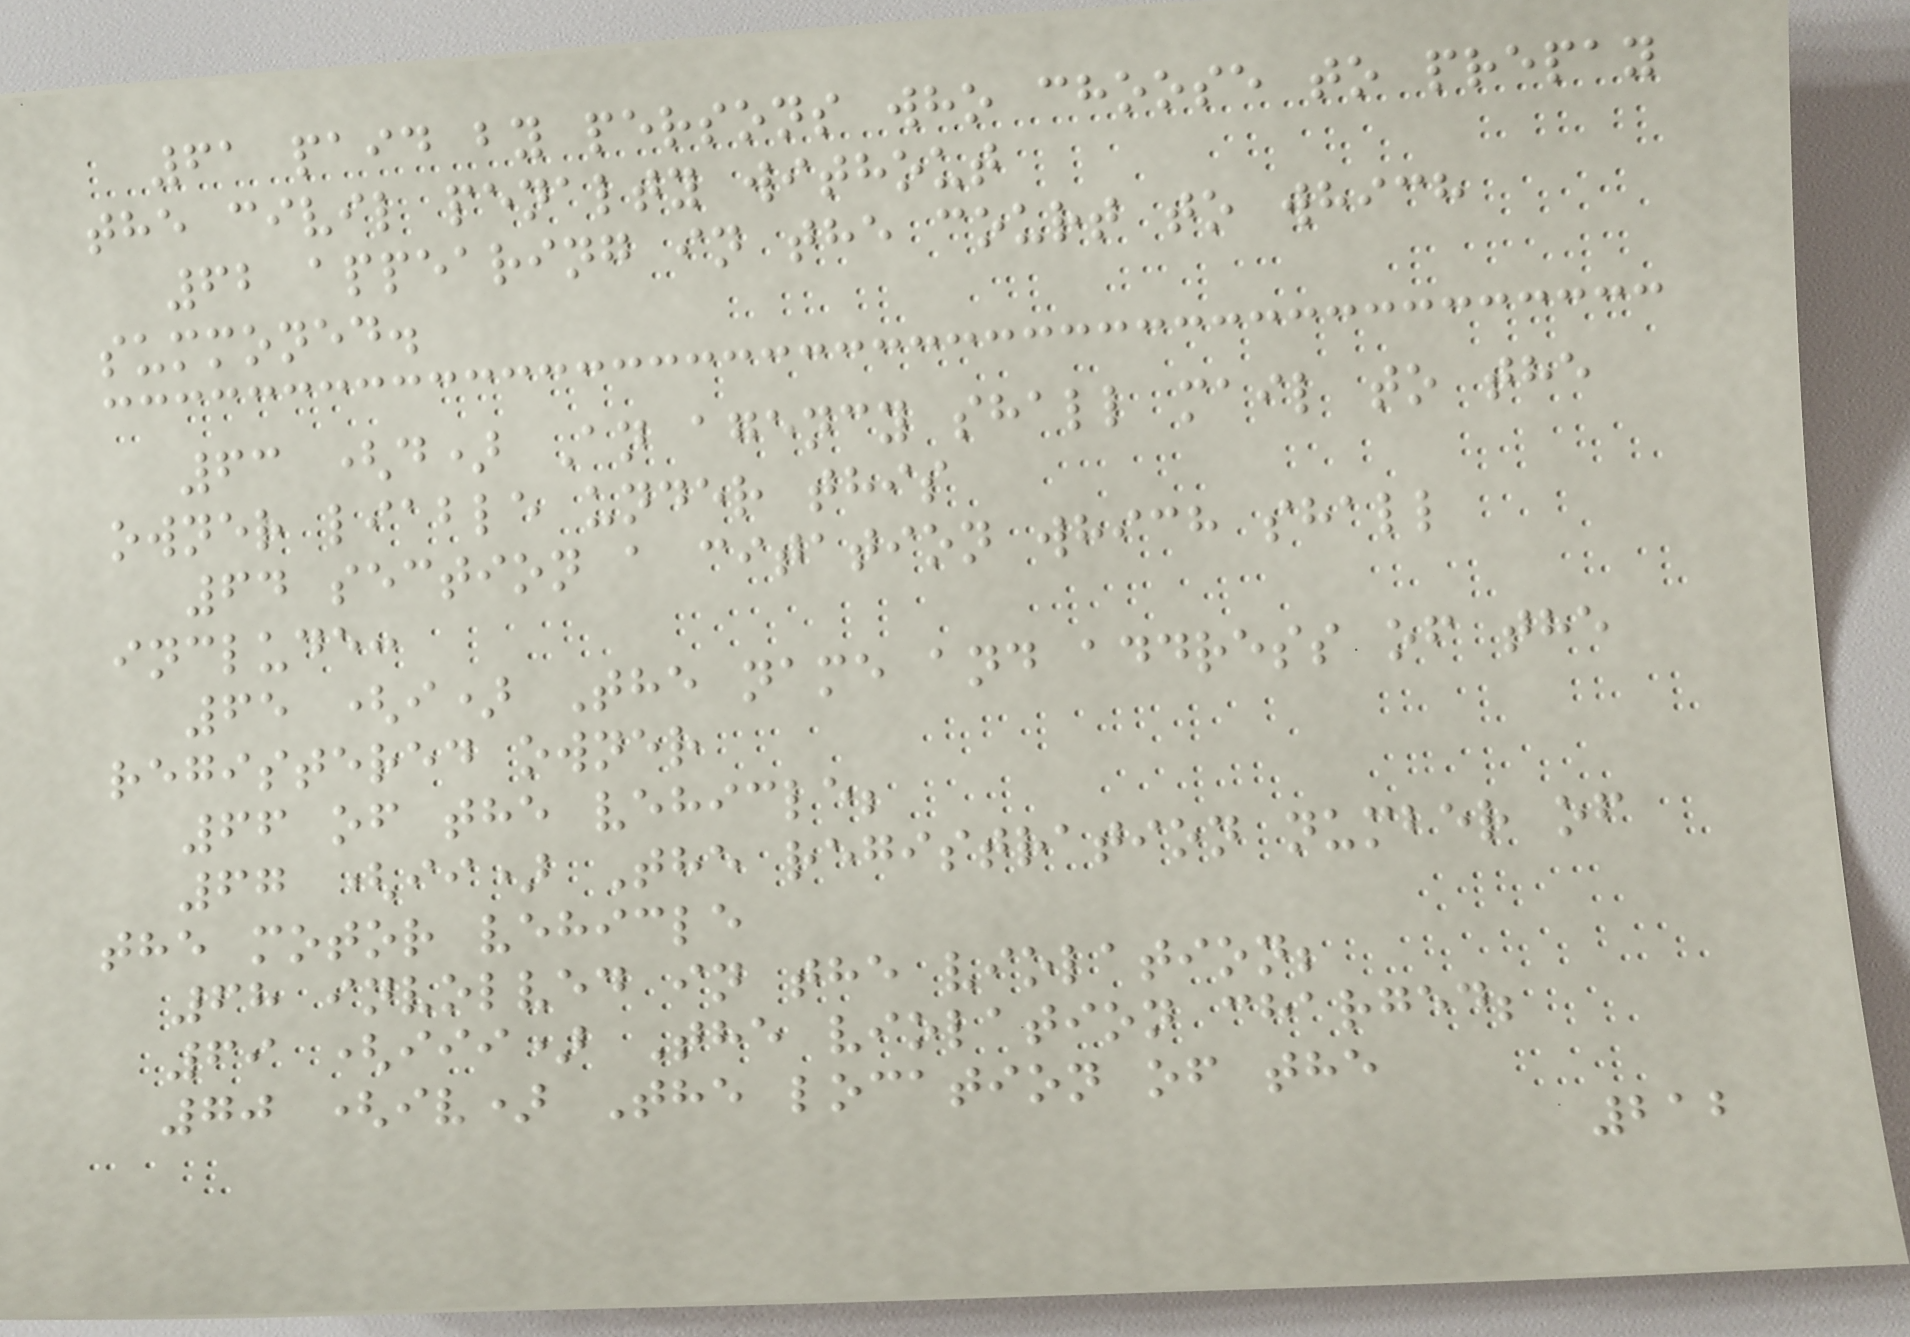61 paid by persons who choose to prepay
the civil penalty without
62 appearing in the court to which
summoned.
63 (d) An agency shall mail to the
owner liable under this
64 section a citation which shall
include:
65 (i) The name and address of the
registered owner
66 of the vehicle;
67 (ii) The registration number of
the motor vehicle
68 involved in the violation;
69 (iii) The violation charged;
70 (iv) The location of the
212
